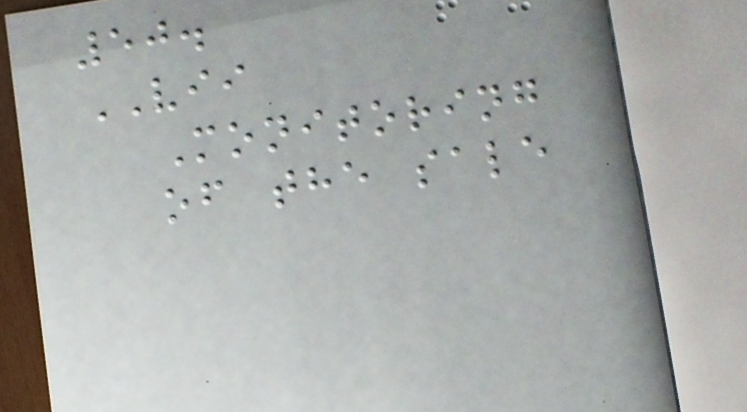50.
VII
Monitoring
of the sale
